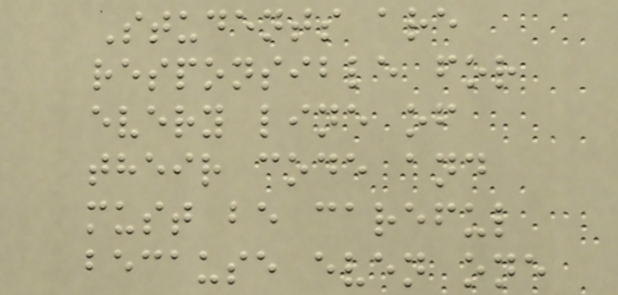Students are
responsible for
every line of
their code and
must be careful
because even one
